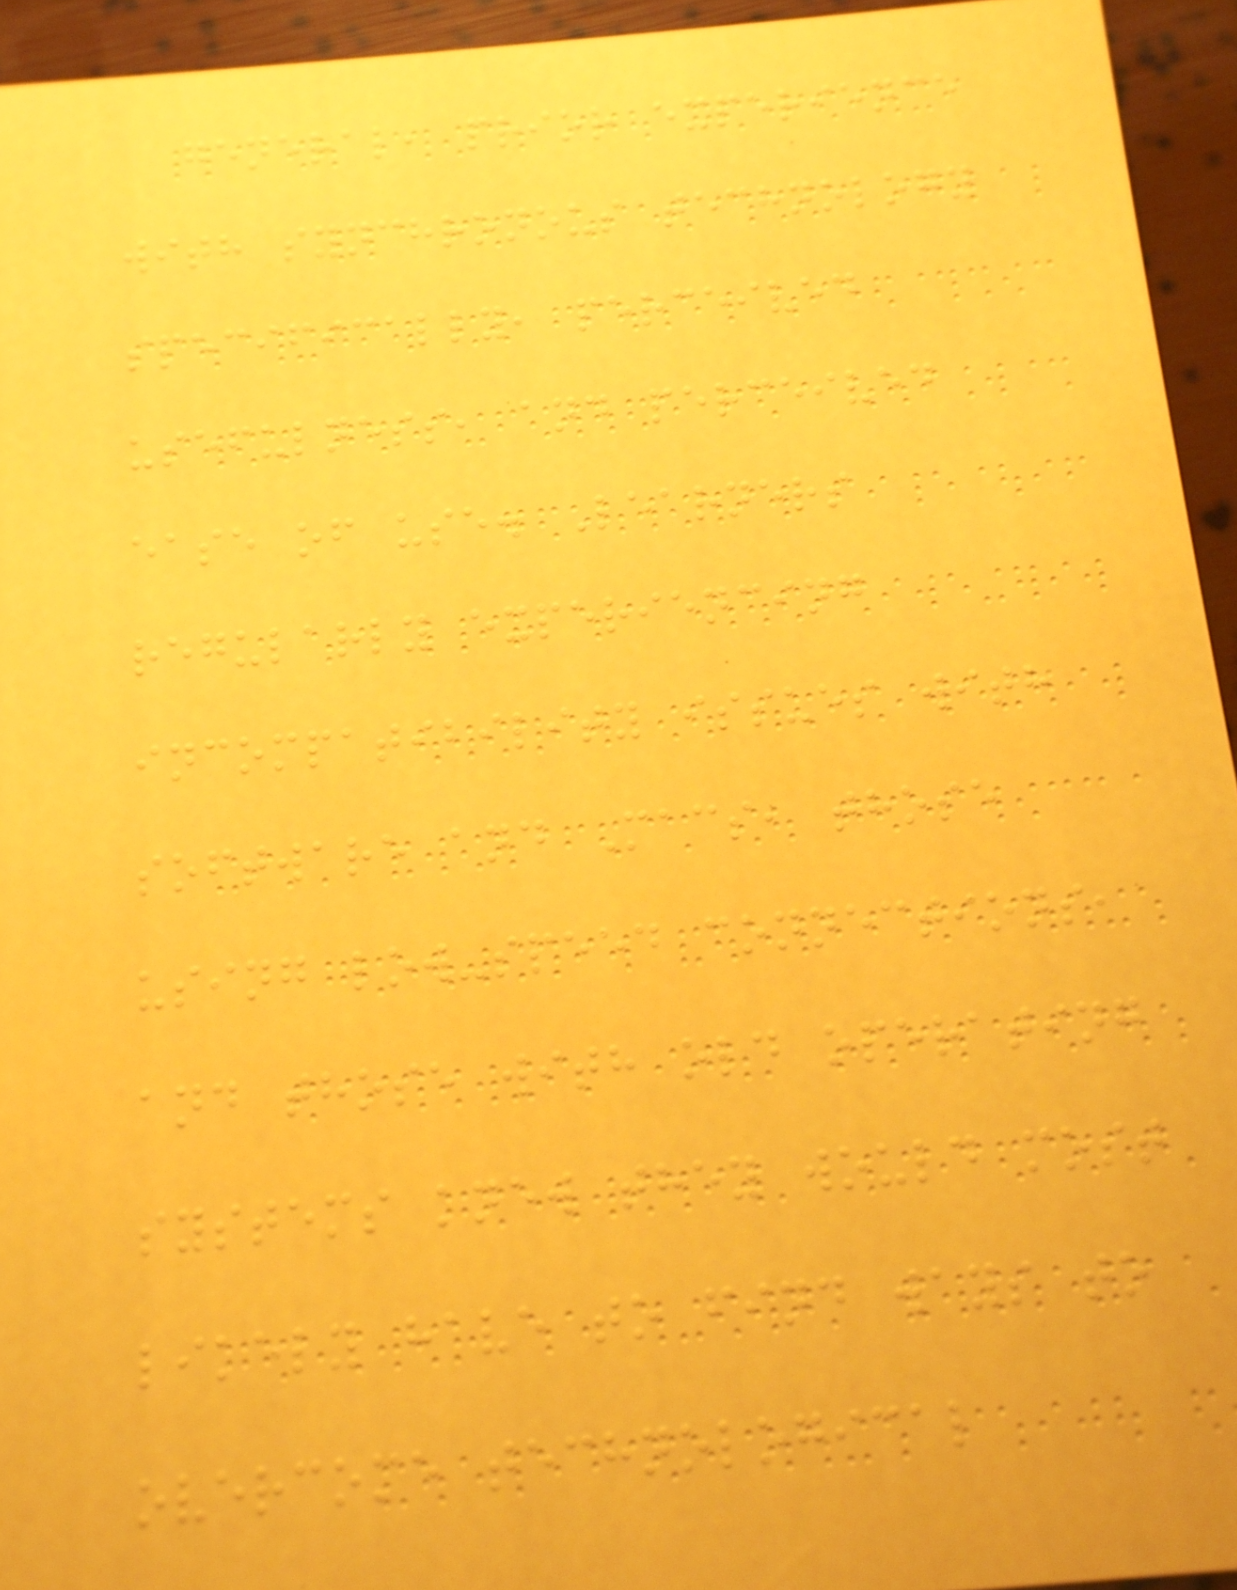general, prior experience
with synchronous technology
specifically, perceived
usefulness, and perceived
ease of use. Learners
regularly experiencing
incompatibility issues with
software and Macs, those
using low-speed connections,
and those with old operating
systems knew they would most
likely have to find ways to
overcome technological
